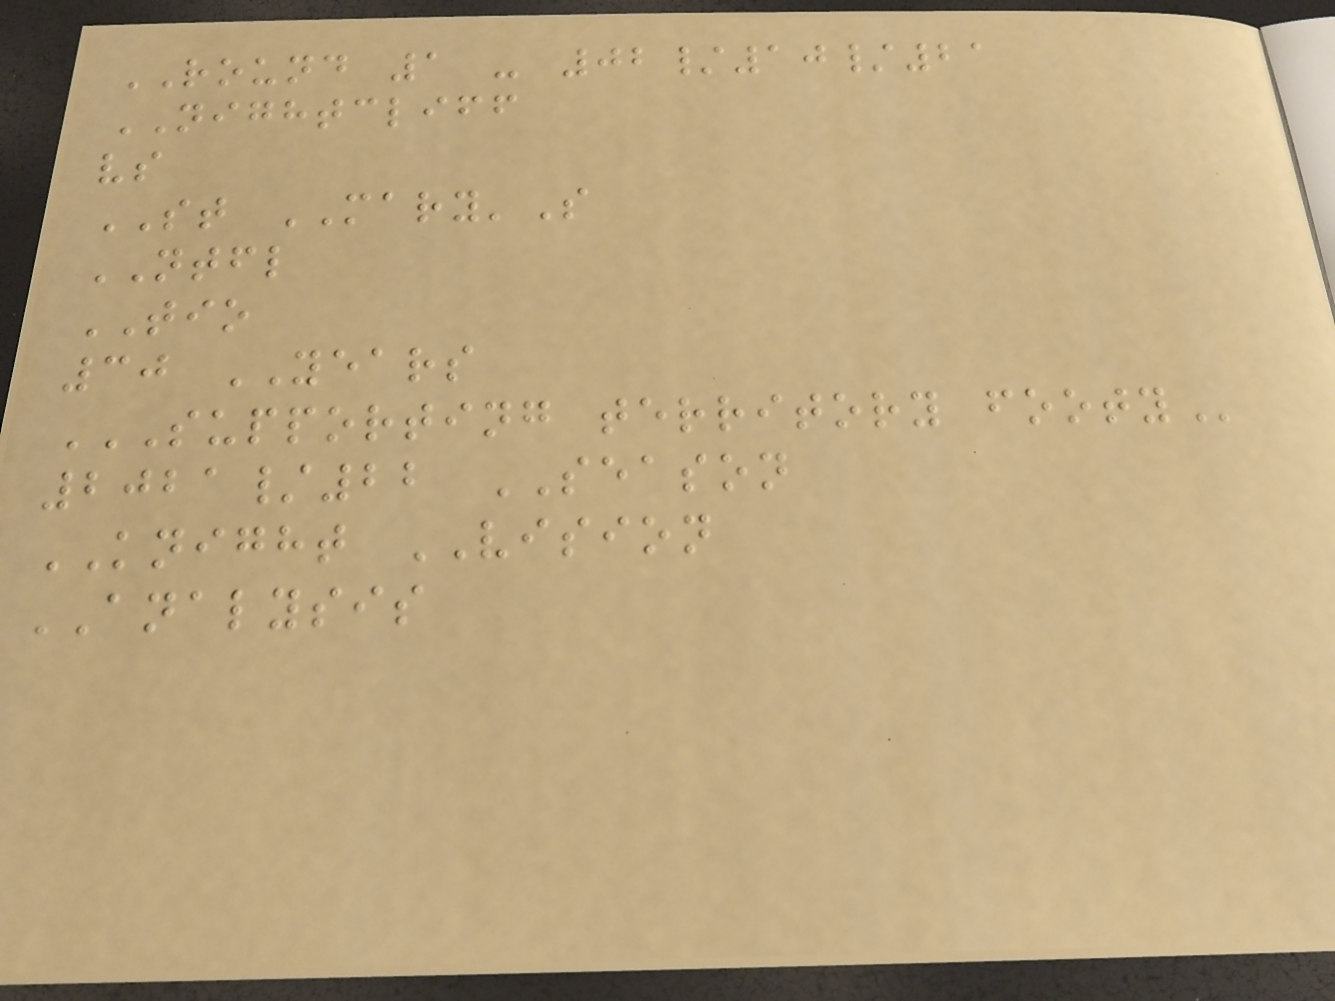ROUND 1 - 02/10/21
NIGHTCLIFF
vs
ST MARY'S
NTFL
TIO
30 YEARS
SUPPORTING TERRITORY FOOTY
2021/22 SEASON
KNIGHT VISION
ANALYSIS
